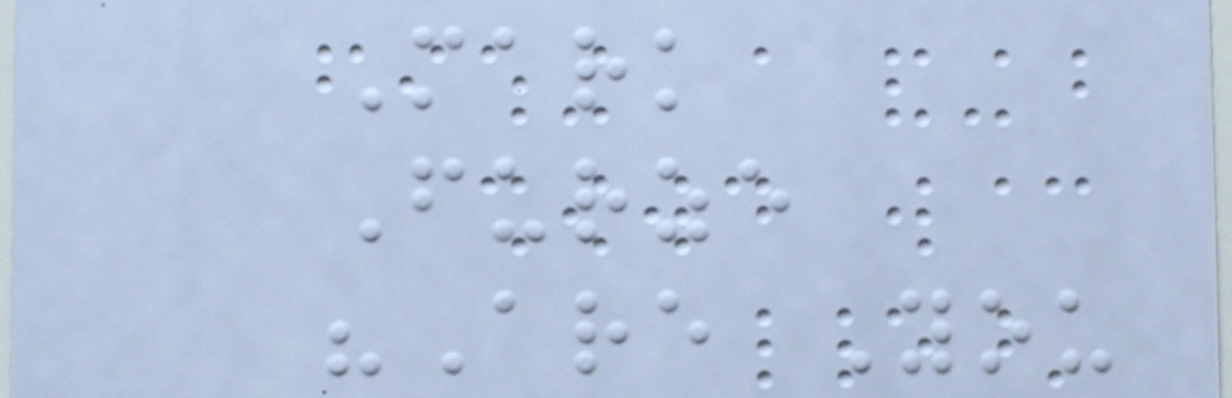Mark
Furze
"Are You
